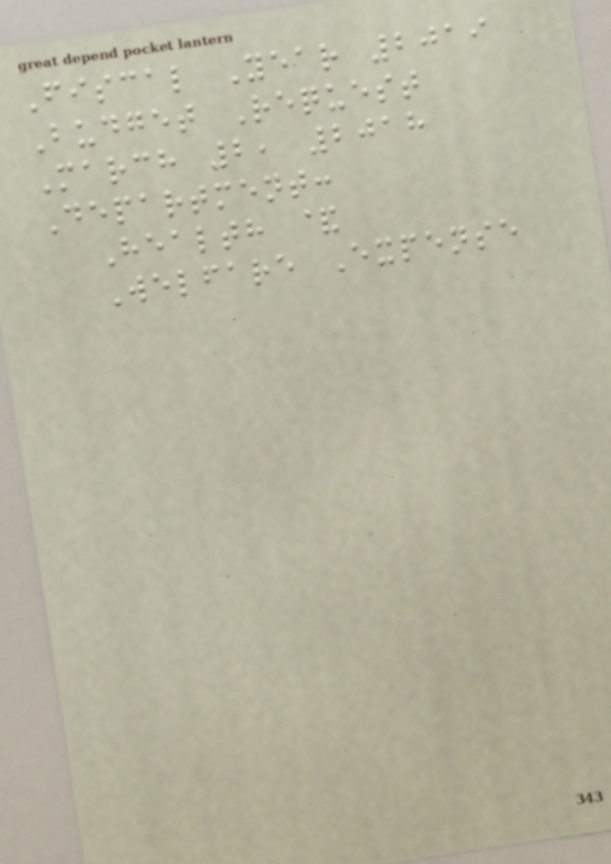Fiscal Year 2019
Budget Request
March 2, 2018
Department:
Health &
Welfare Expense
